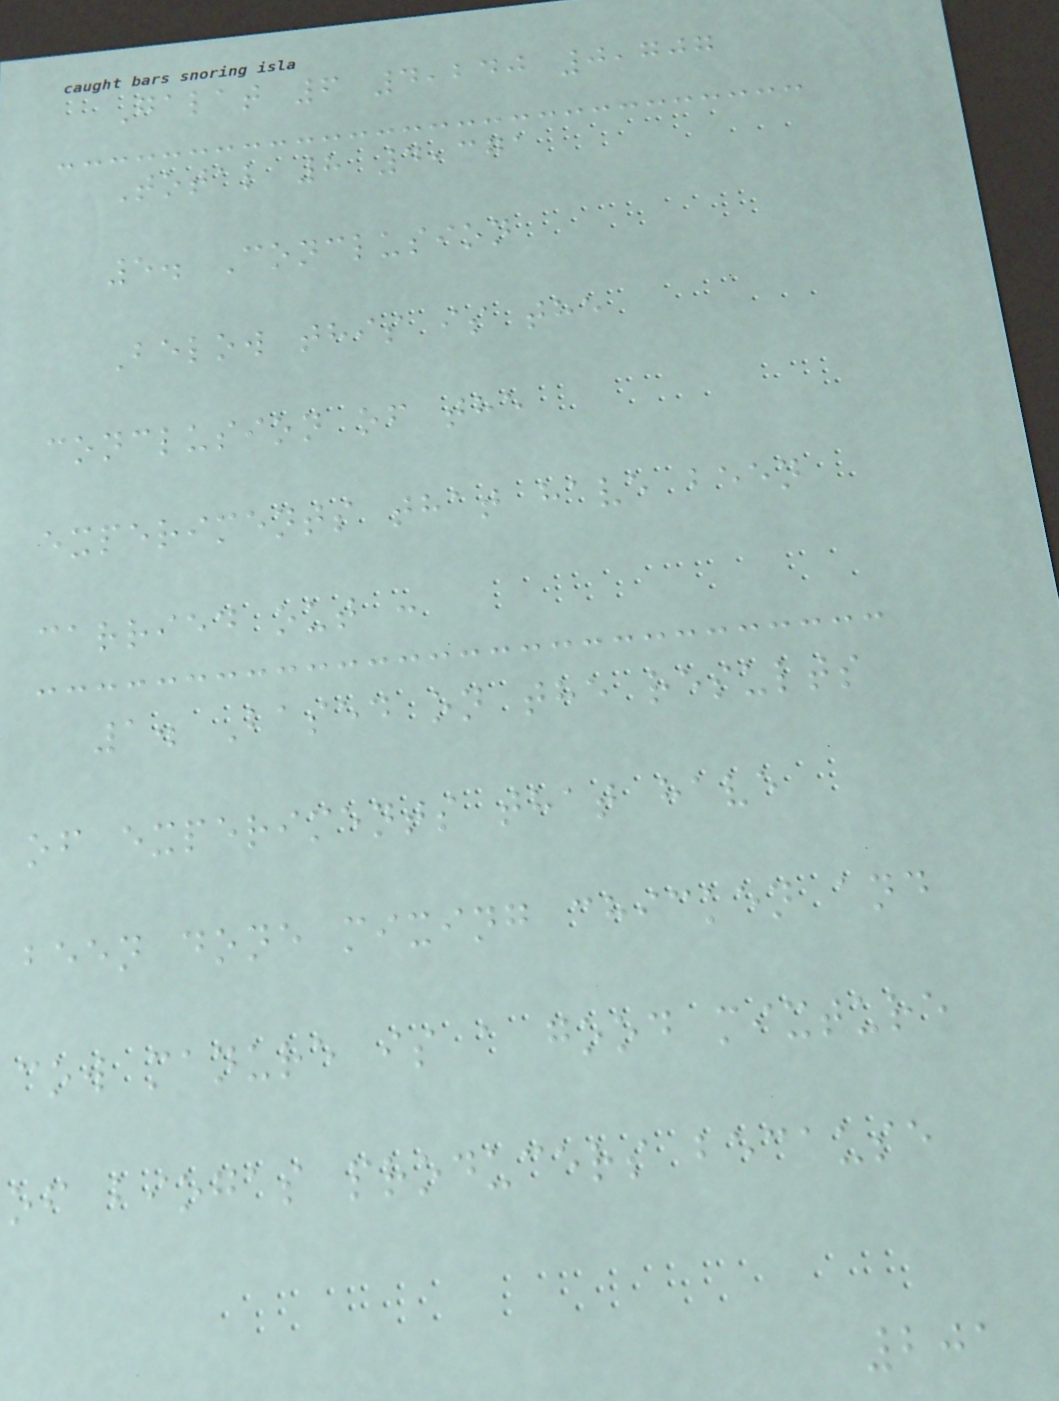Galat 6 4,240 0,707
Total 8 4,371
5. Conclusion
Below this is the
conclusion of the
experiments that have been
carried out :
1. Based on the results
of experiments that have
been done mixing chicken and
cow manure is a good mixture
of biogas producers because
201
